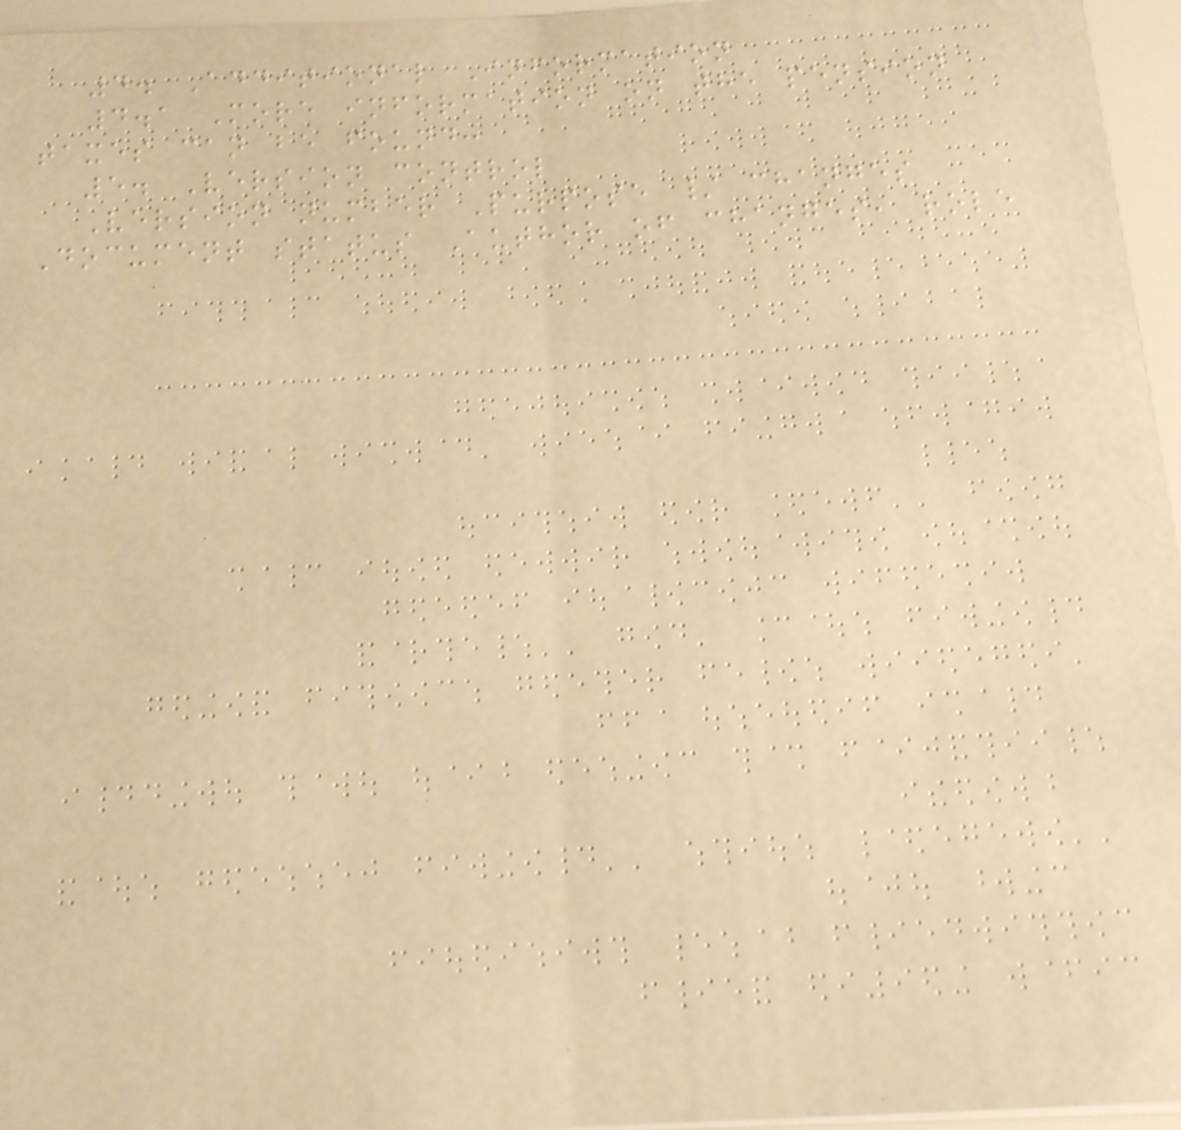4. Additional Information
4.1 More information on the pension
taxes can be found:
5. Version control
Version number Purpose / changes
Document status Author of changes, role
